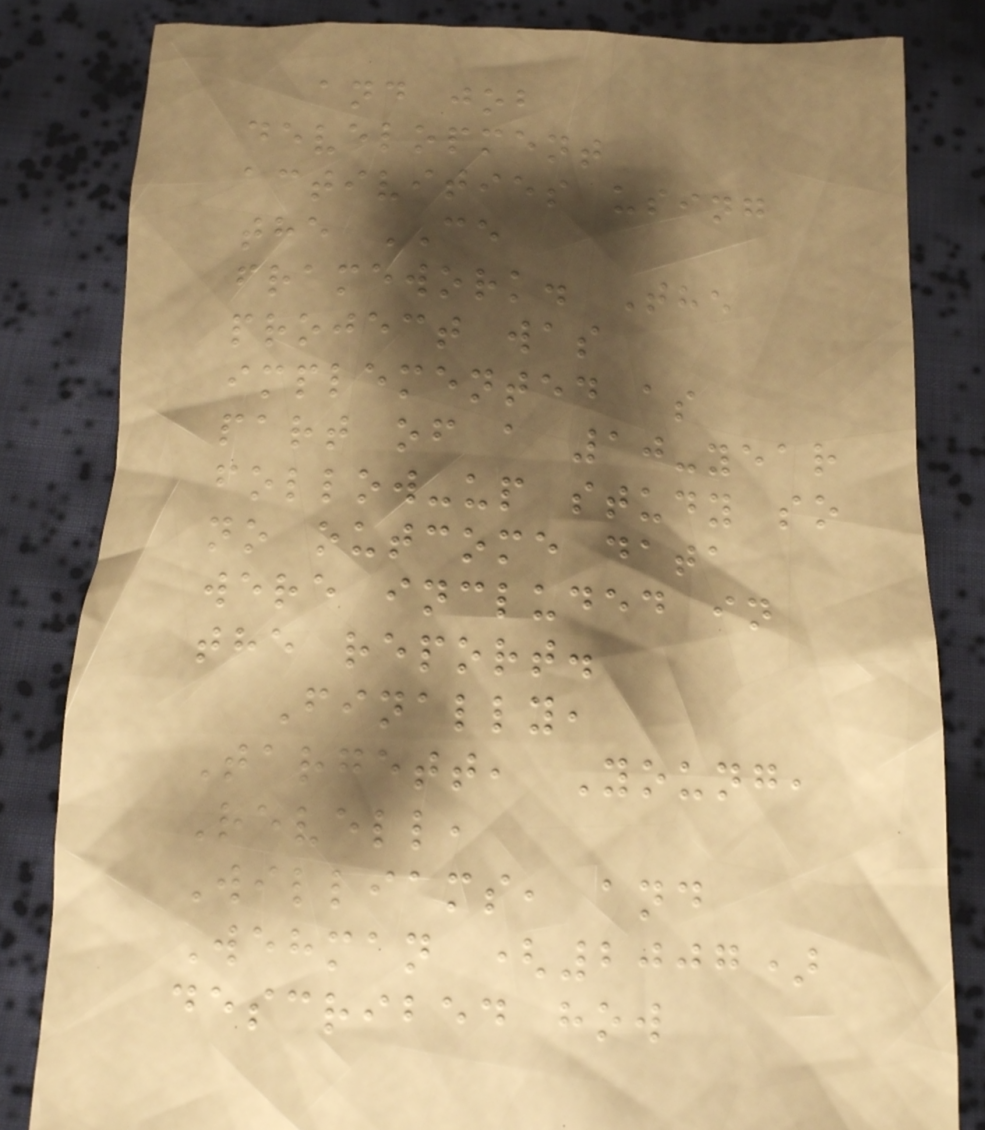and job
development
activities using
the CE
framework. The
project was
implemented as
part of a 10-year
follow-up study so
no outcome data
were included in
the report.
Finally,
Targett, Young,
Revell,
Williams, and
Wehman (2007)
described how
